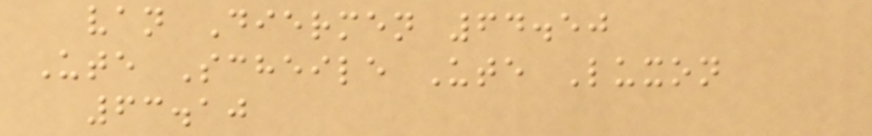van Diermen 64.50
Ute Scheile Ute Luxon
63.10
